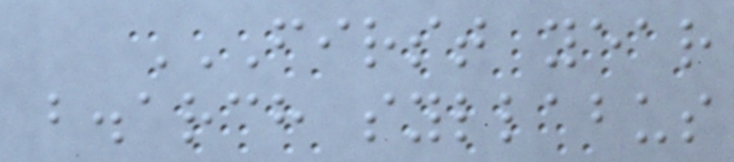FIRST YEAR
B.ARCH SYLLABUS
